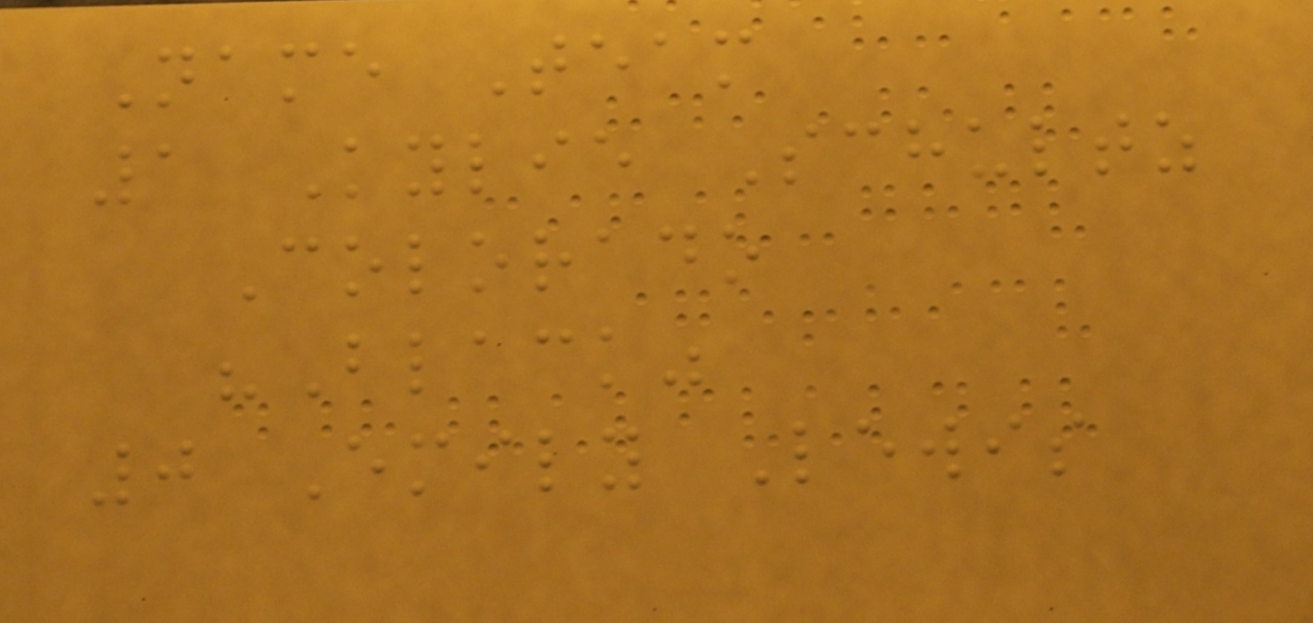Name Team
1 Kylie Schultz
Colorado
"Black"
0 Emily Lewis
